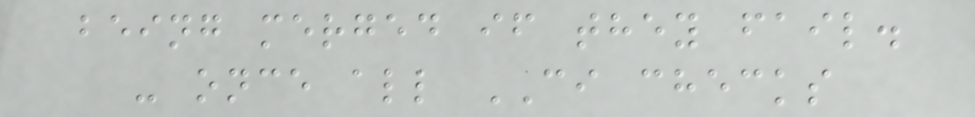being merged if they fail.
- once all CI checks
